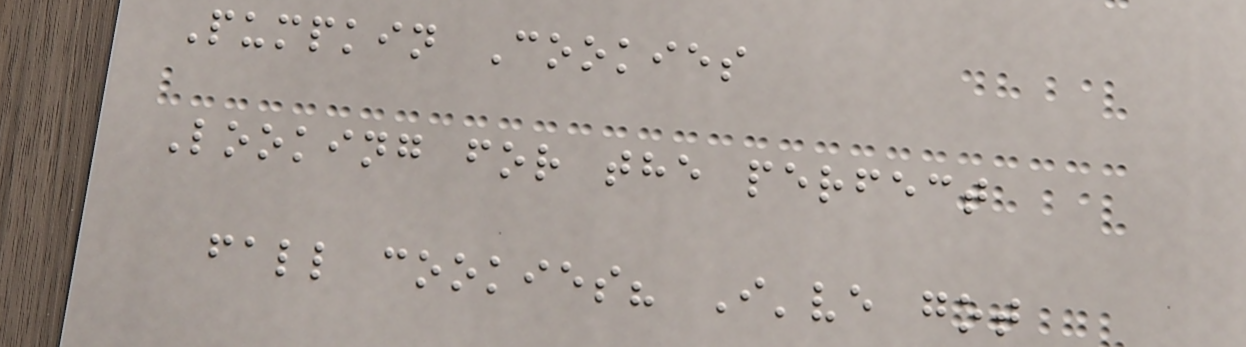Pumpkin Cookies
Looking for the perfect
fall cookies? I've got
